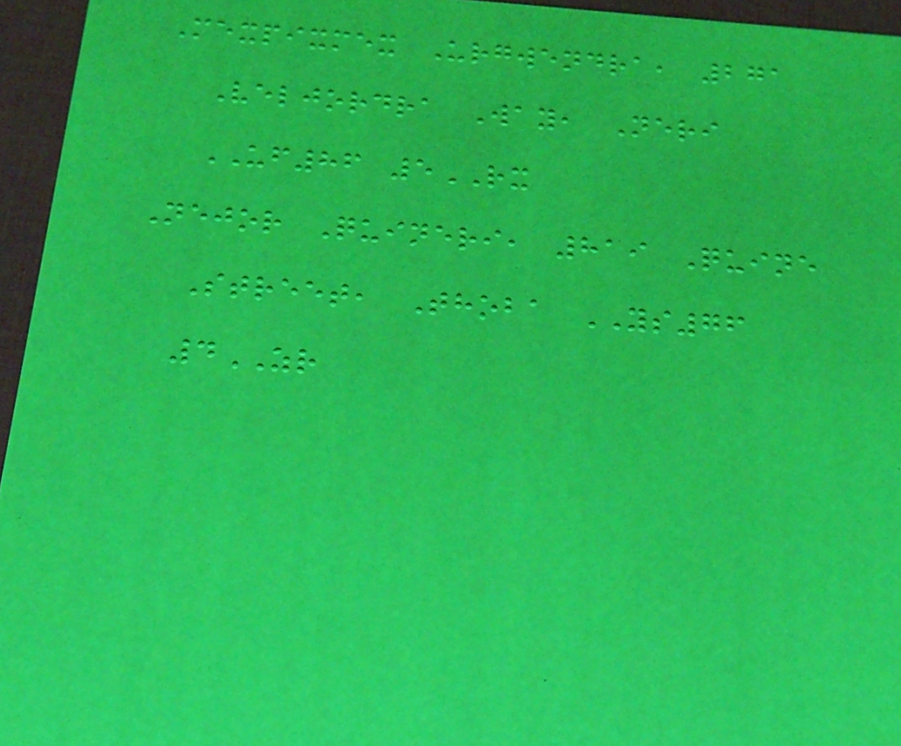Mexpixmex Urgwendra, 271
Veljordra Way, Neri
UF86 5RX
Nejor Quineri, 819 Quine
Street, Thoba YS76
4ZR
